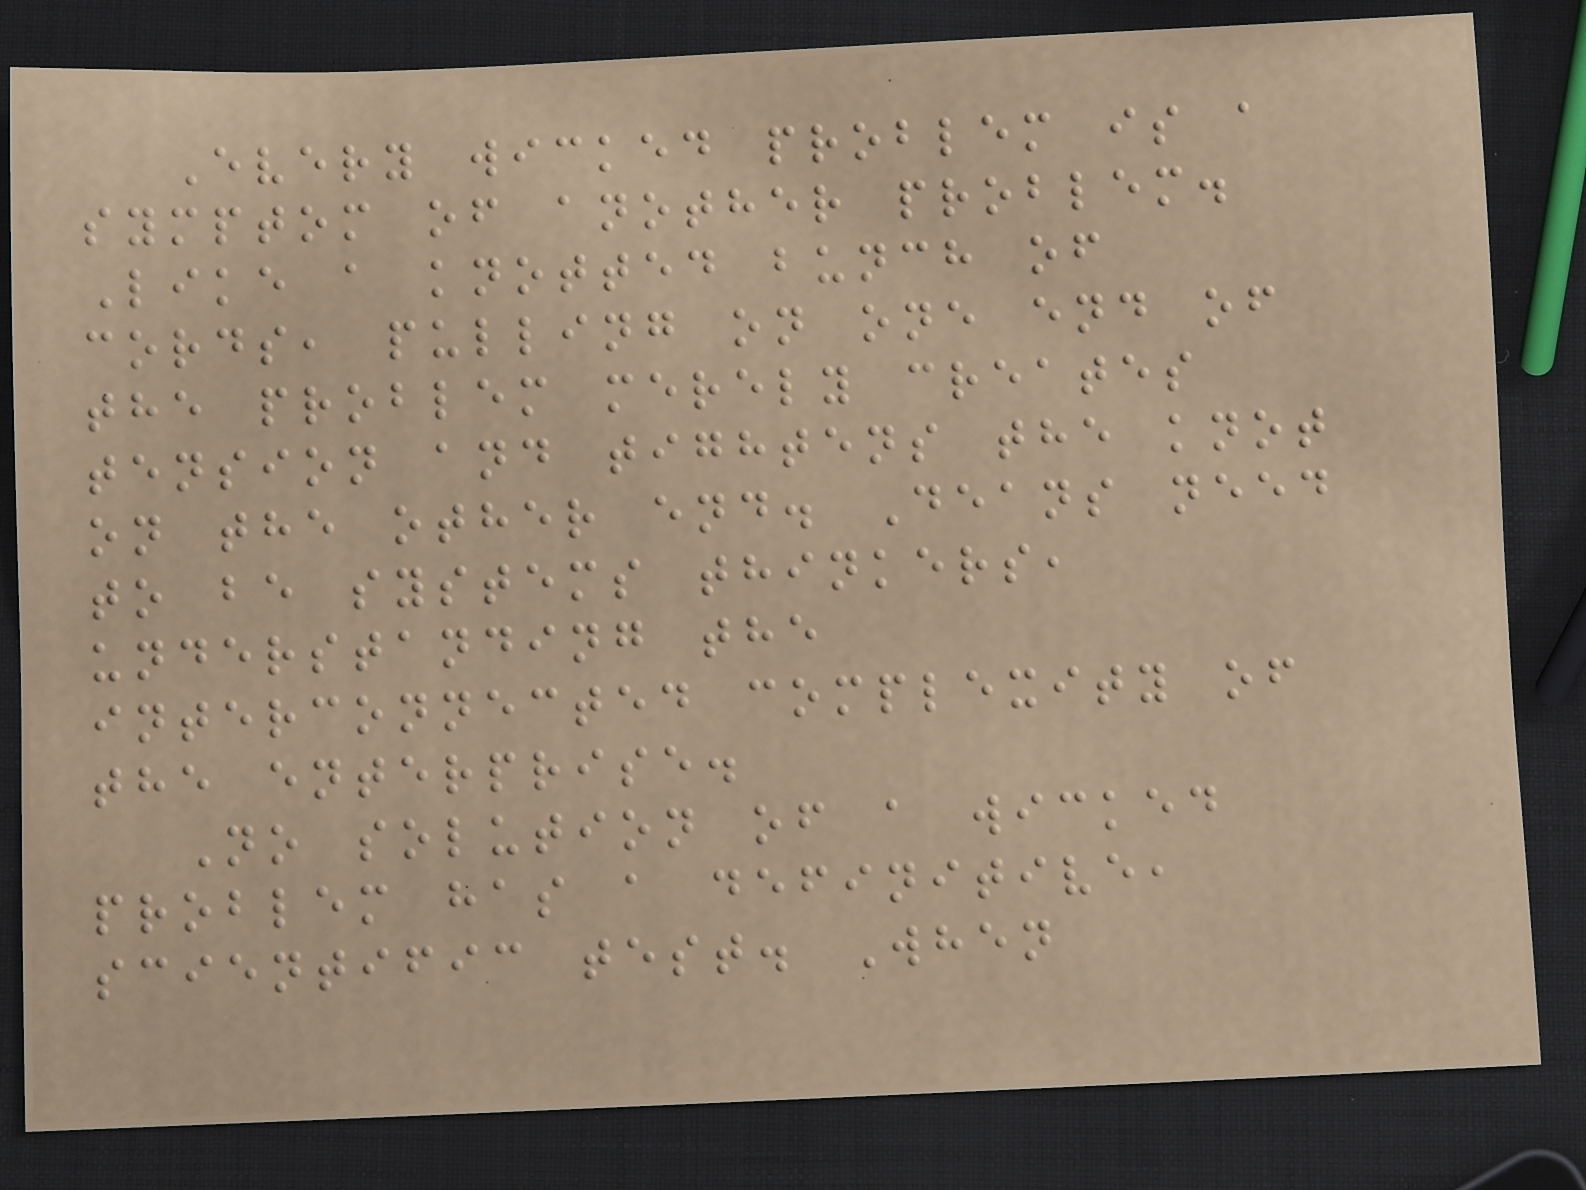Every wicked problem is a
symptom of another problem.
Like a knotted bunch of
cords, pulling on one end of
the problem merely creates
tension and tightens the knot
on the other end. Deans need
to be systems thinkers,
understanding the
interconnected complexity of
the enterprise.
No solution of a wicked
problem has a definitive,
scientific test. When
